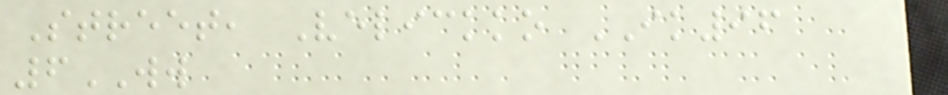Street, Velickko IK96
6WW
